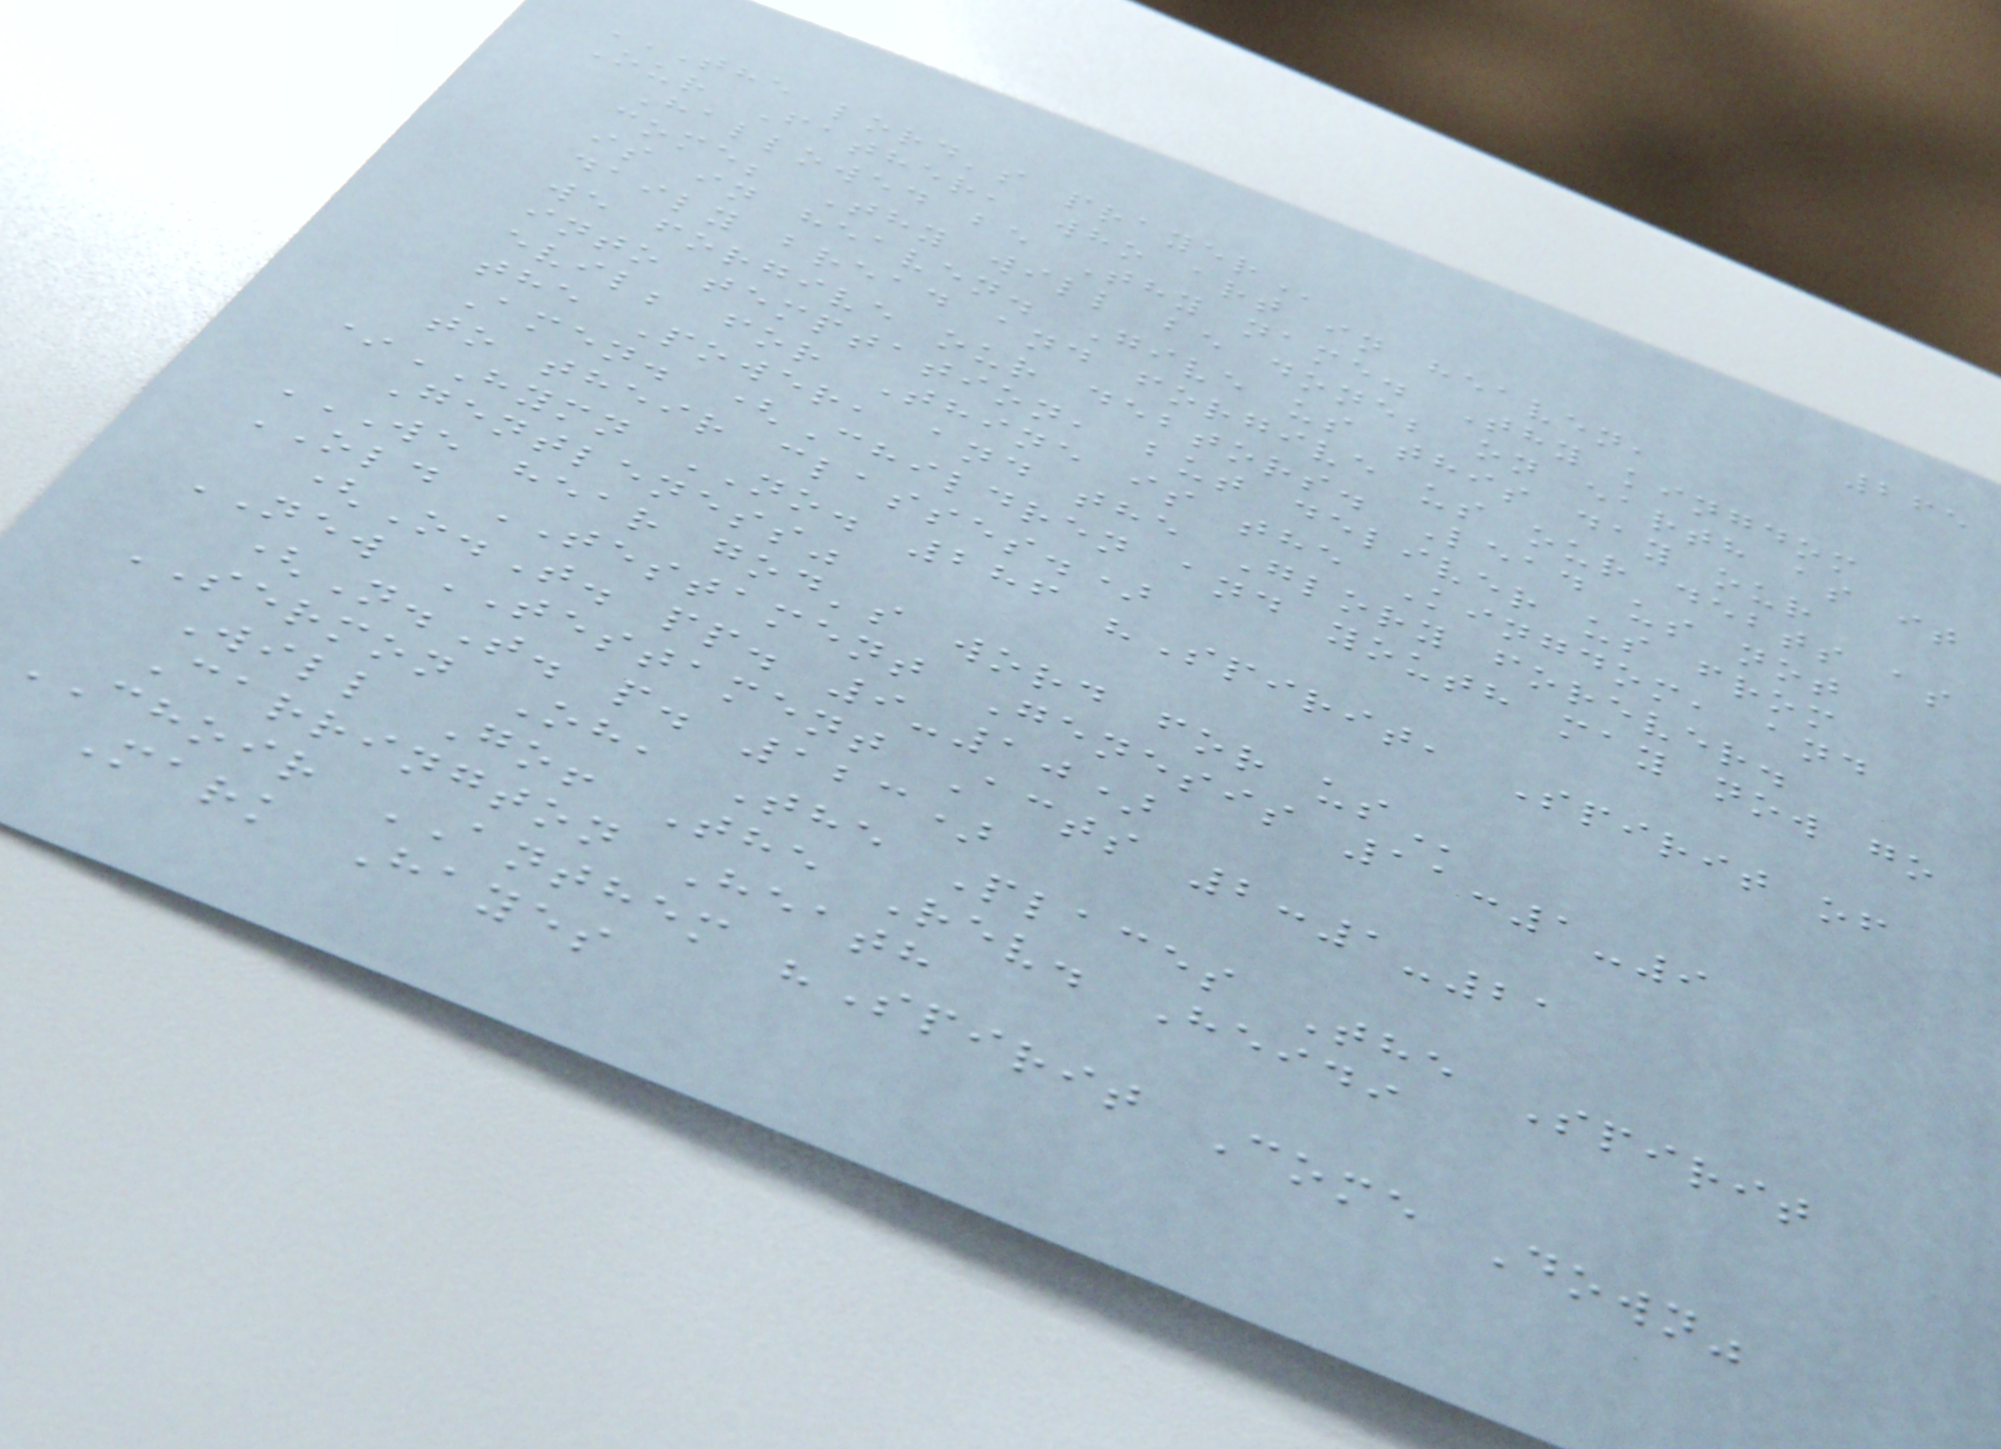265
THE LORD'S PRAYER
Our Father, who art in heaven,
Hallowed be Thy name. Thy kingdom
come; Thy will be done; on earth as it
is in heaven. Give us this day our
daily bread and forgive us our debts as
we forgive our debtors. Lead us not
into temptation, but deliver us from
evil; for Thine is the Kingdom, and
the Power, and the Glory forever.
Amen. (Children and youth may now go
to their classes.)
*HYMN NO. 286 "Spirit, Spirit of
Gentleness"
WE HEAR GOD'S WORD FOR US
OLD TESTAMENT Genesis 11:1-9
(O.T. pp. 9-10)
NEW TESTAMENT Acts 2:1-21
(N.T. p. 123)
SERMON Oh, The Places The Spirit
Will Go! The Rev. Heidi
Carrington Heath
CHOIR ANTHEM "Spirit Come Down"
Mark Hayes
